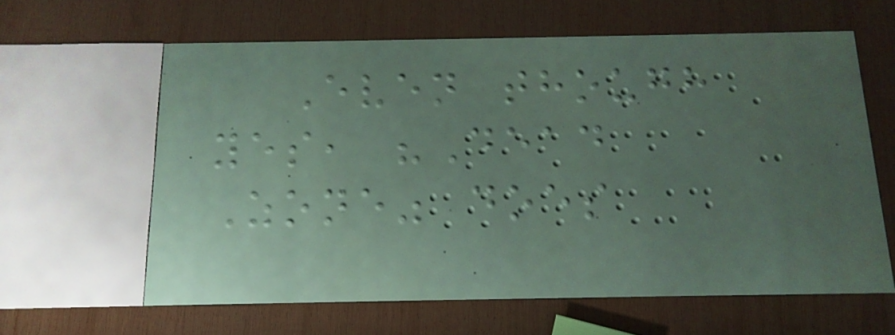Even though
yes, "Dead
Zone" does
